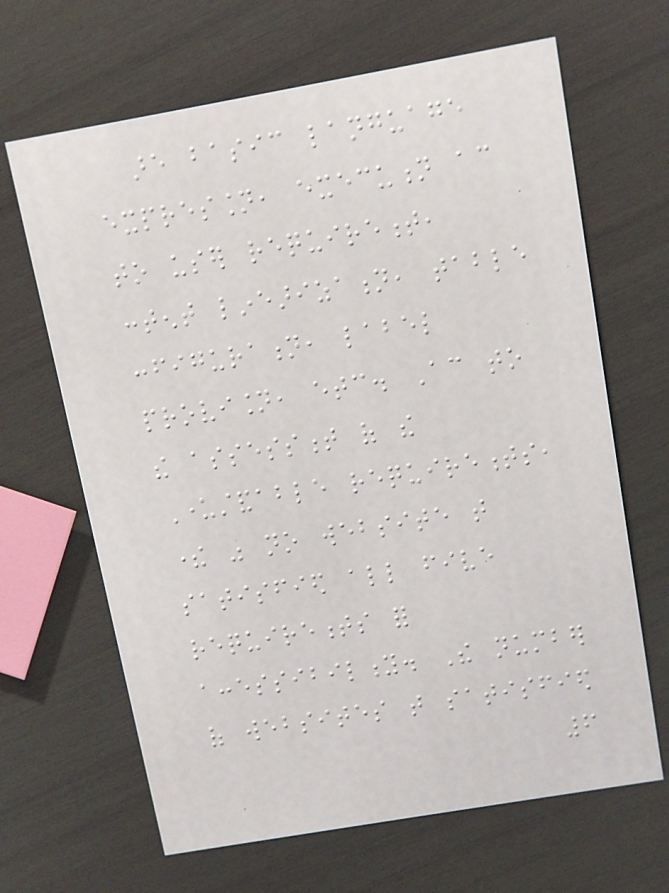are basic language
expression, execution according
to user requirement,
content linearization, table
configuration, label
provision, etc. According to
the assessment of the
Understandable requirements,
there was no website that
satisfied all five
requirements for
accessibility. The number
of websites that satisfied
6
